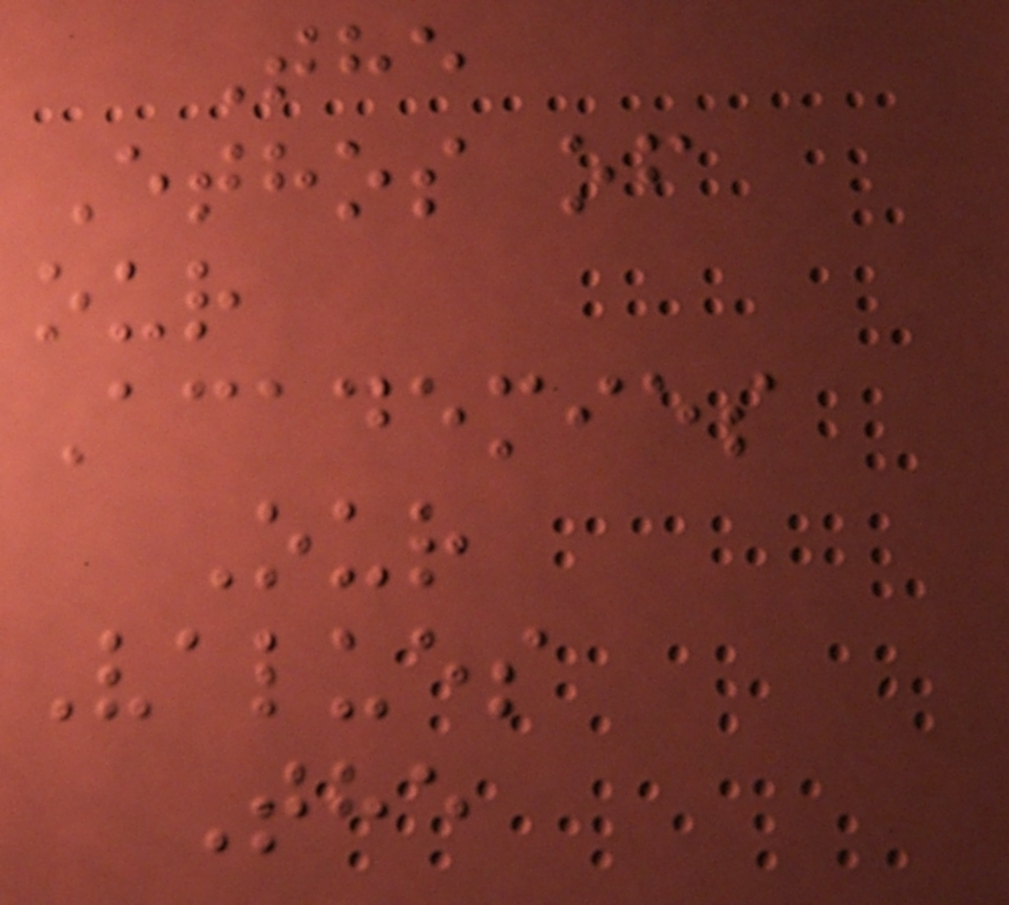The
Ethos of
our
Academies
Our
Values
The
